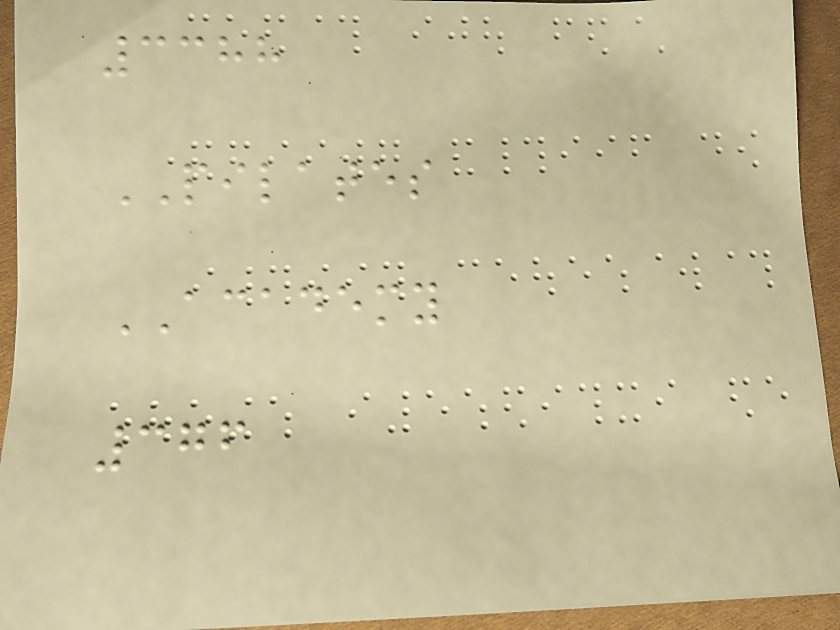3388
PILATES
ACADEMY
376
